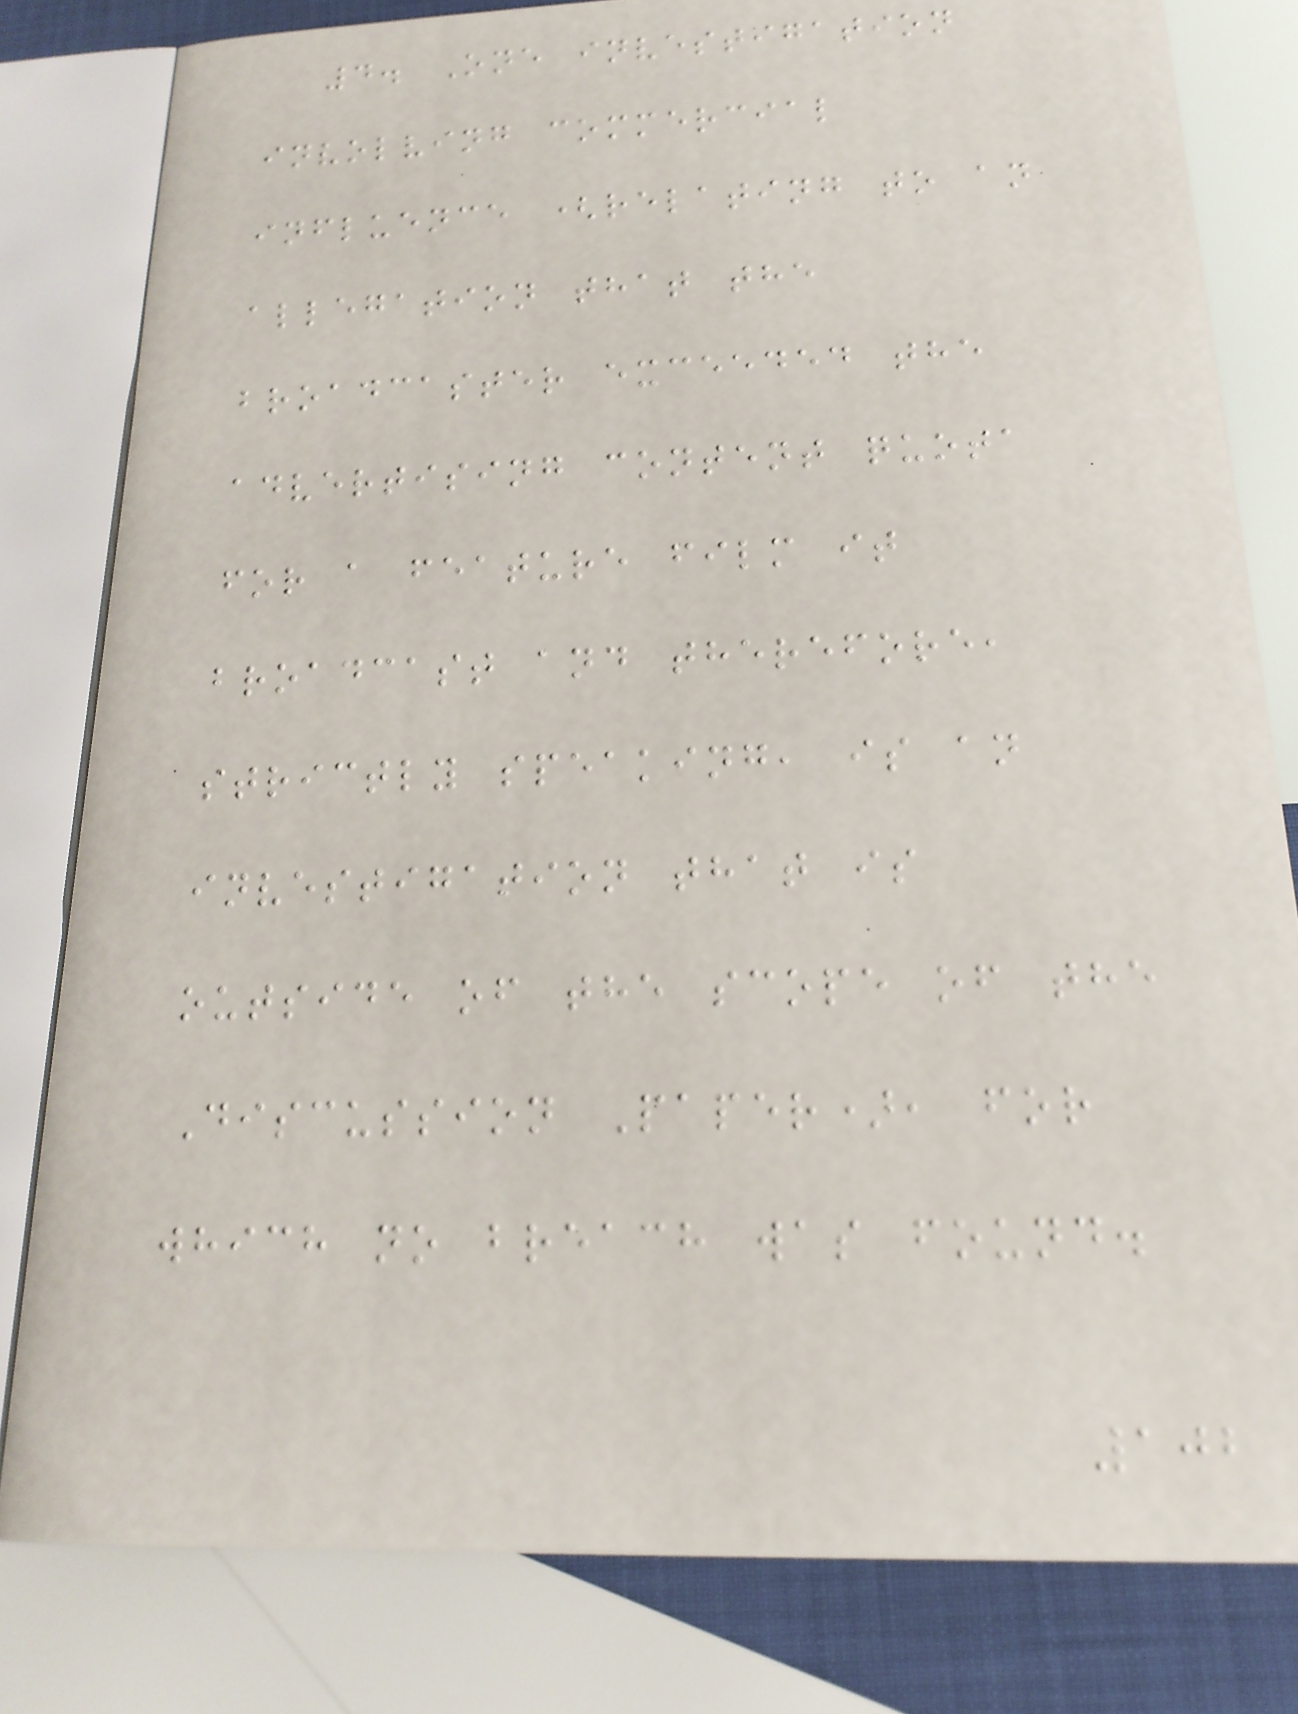4. One investigation
involving commercial
influence (relating to an
allegation that the
broadcaster exceeded the
advertising content quota
for a feature film it
broadcast and therefore,
strictly speaking, is an
investigation that is
outside of the scope of the
Discussion Paper), for
which no breach was found.
102
